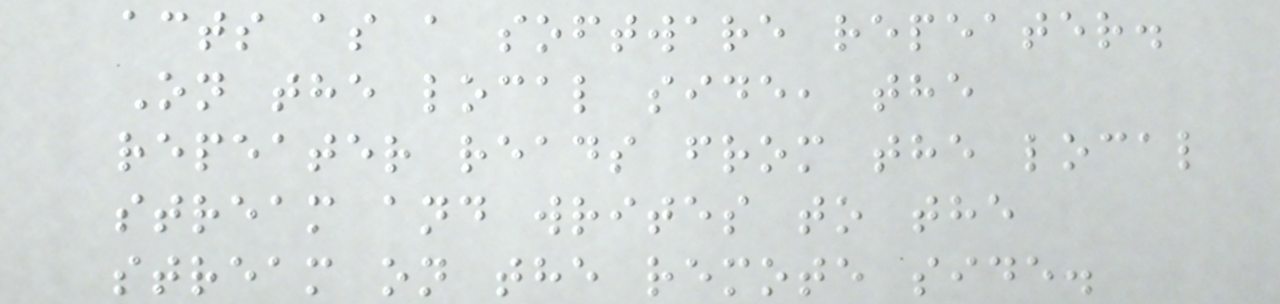acts as a software repeater.
On the local side, the
repeater reads from the local
stream and writes to the
stream on the remote side.
